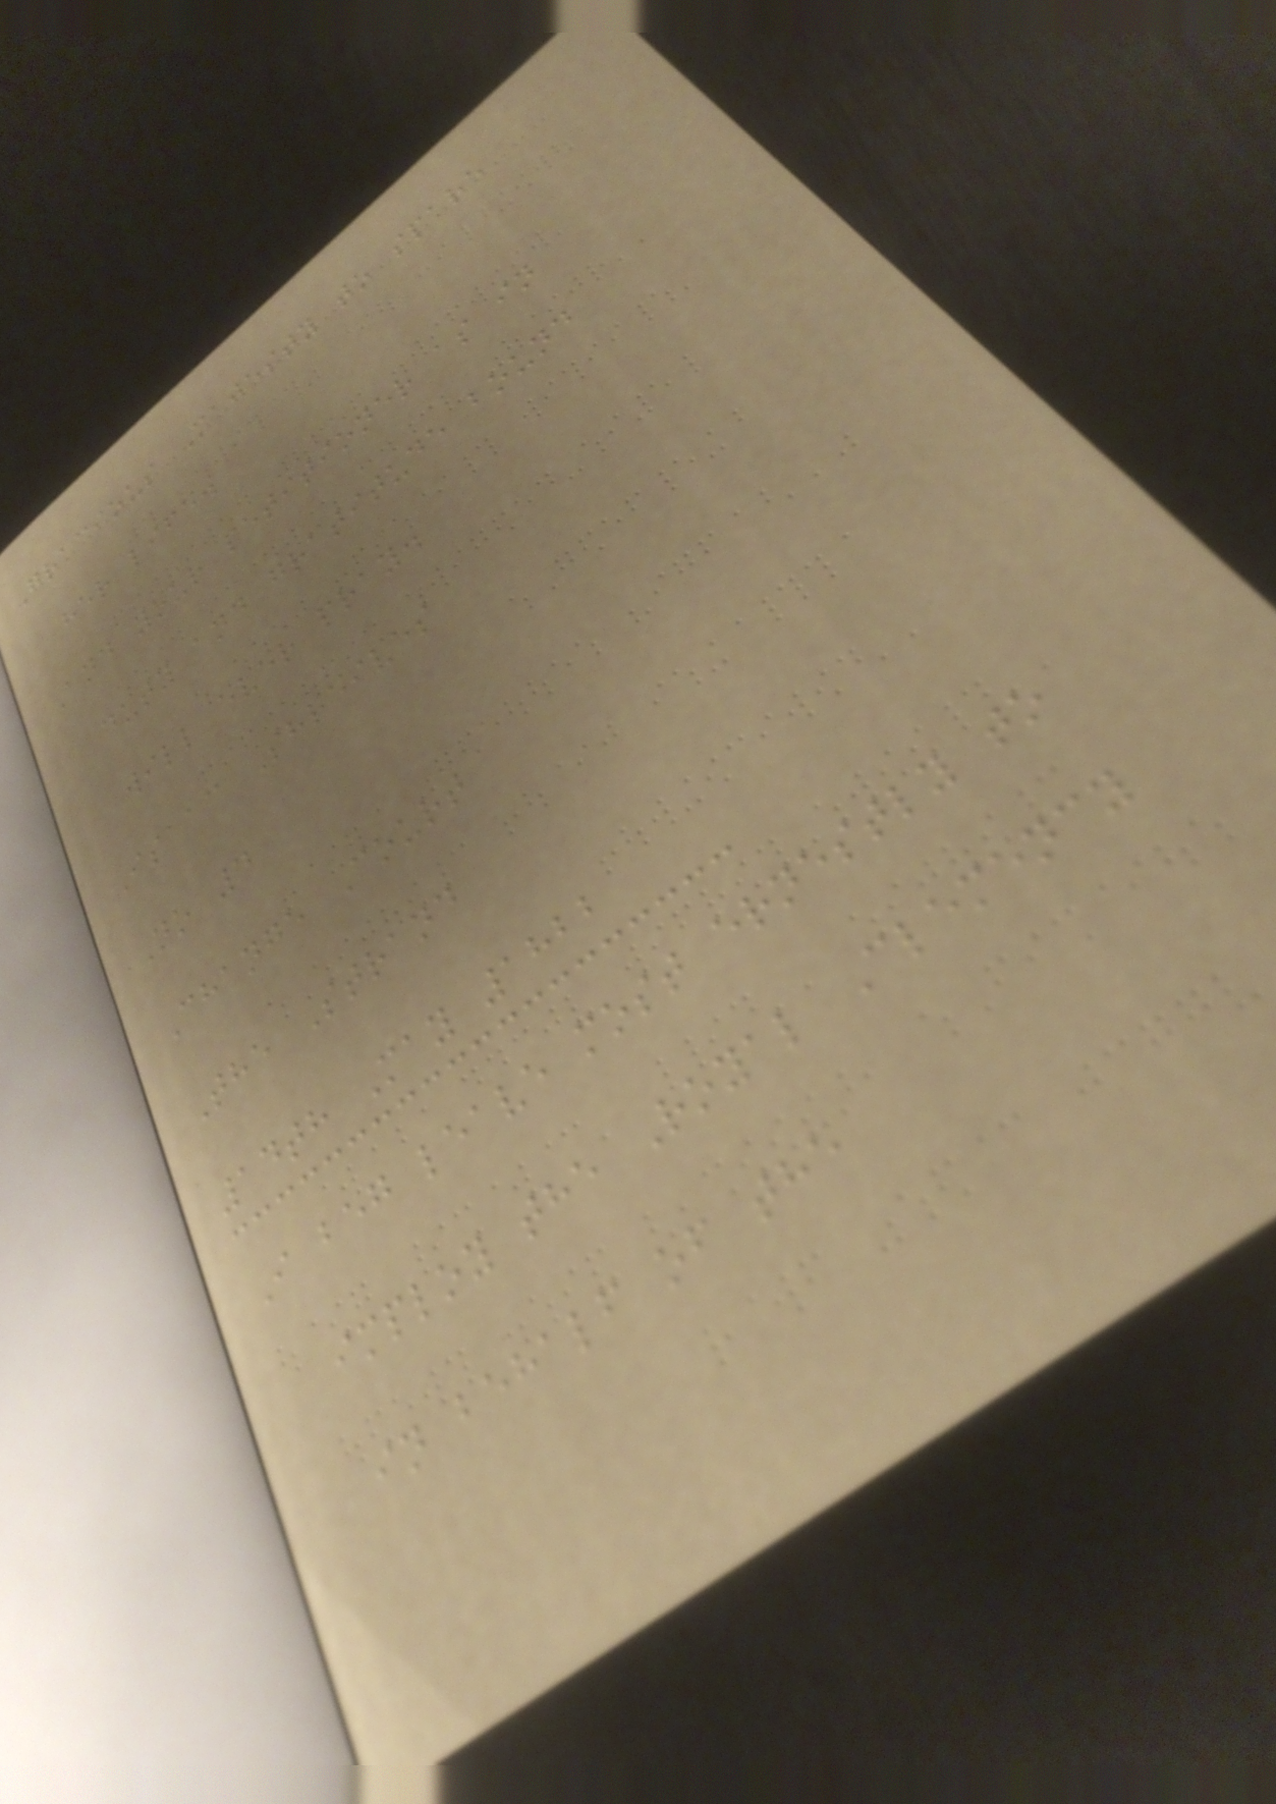Gracious Majesty to spare
her life.
And your petitioner as in
duty and gratitude bound
will ever pray.
Isaac Shreives
No 4
Change Court
The Strand
14th May 1822
I beg leave most ernestly to
imploy the Royal Clemency
in behalf of the
